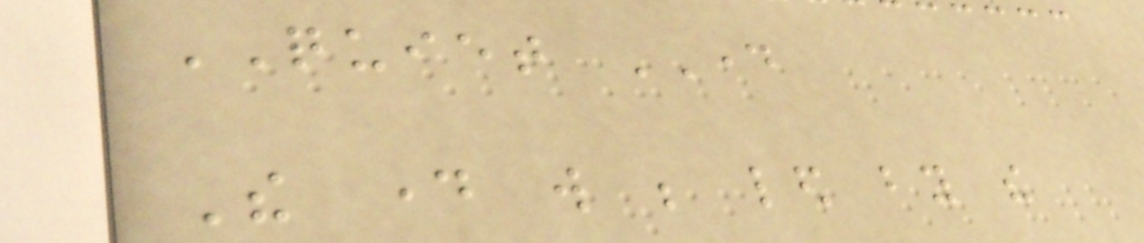QUIET DAY
The day will be led by the
